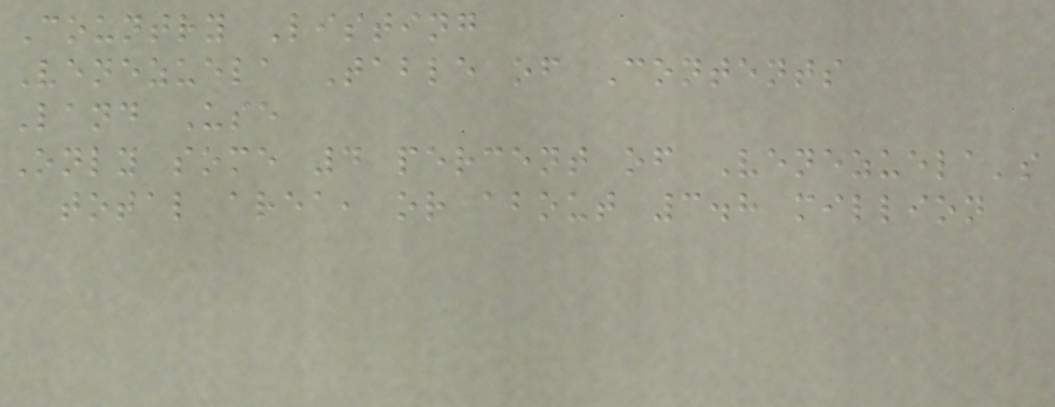Country Listing
Venezuela Table of Contents
Land Use
Only some 4 percent of Venezuela's
total area, or about 3.8 million
